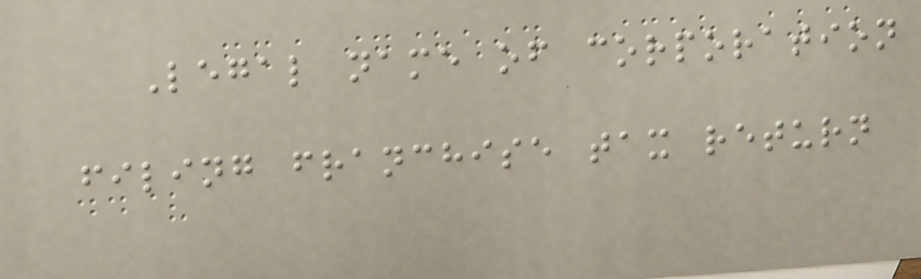Legal name of corporation
filing franchise tax return
